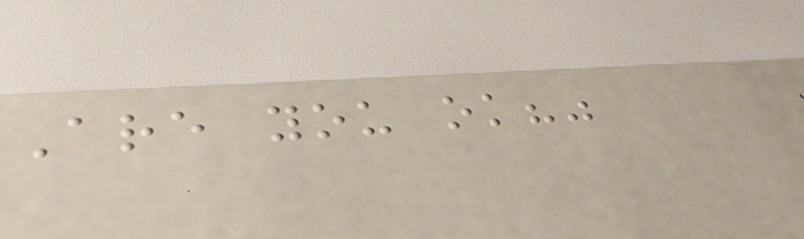Are you ok?"
